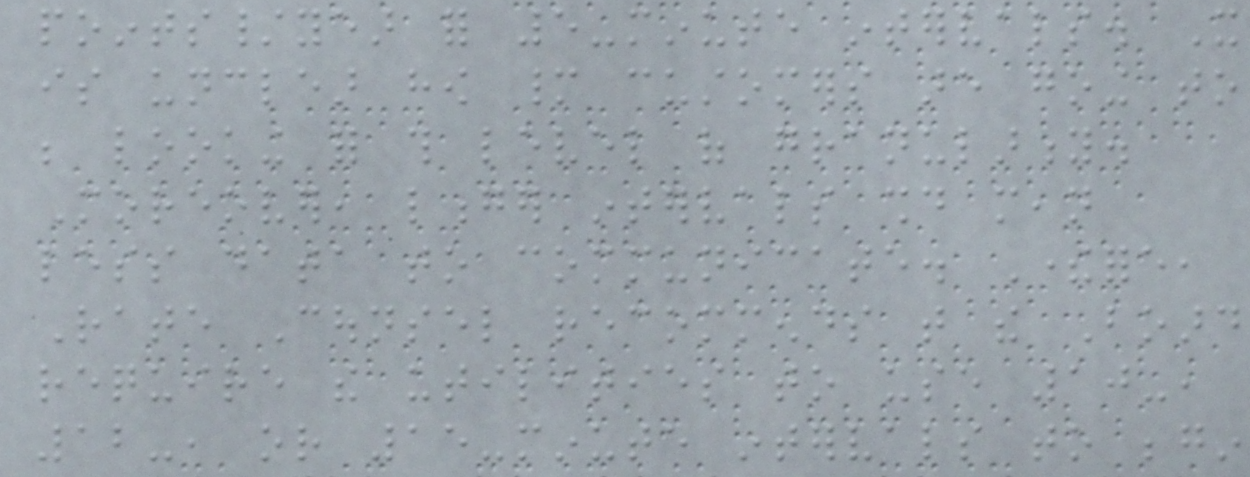points/year for 5-minute intervals. It
is unclear how many customers are going to
be looking for this level of granularity.
Moreover, longer intervals should mean
less data to communicate. Therefore,
Rate Counsel recommends that the Board
require the utilities to use 10-,
12-, or 15-minute intervals to begin
